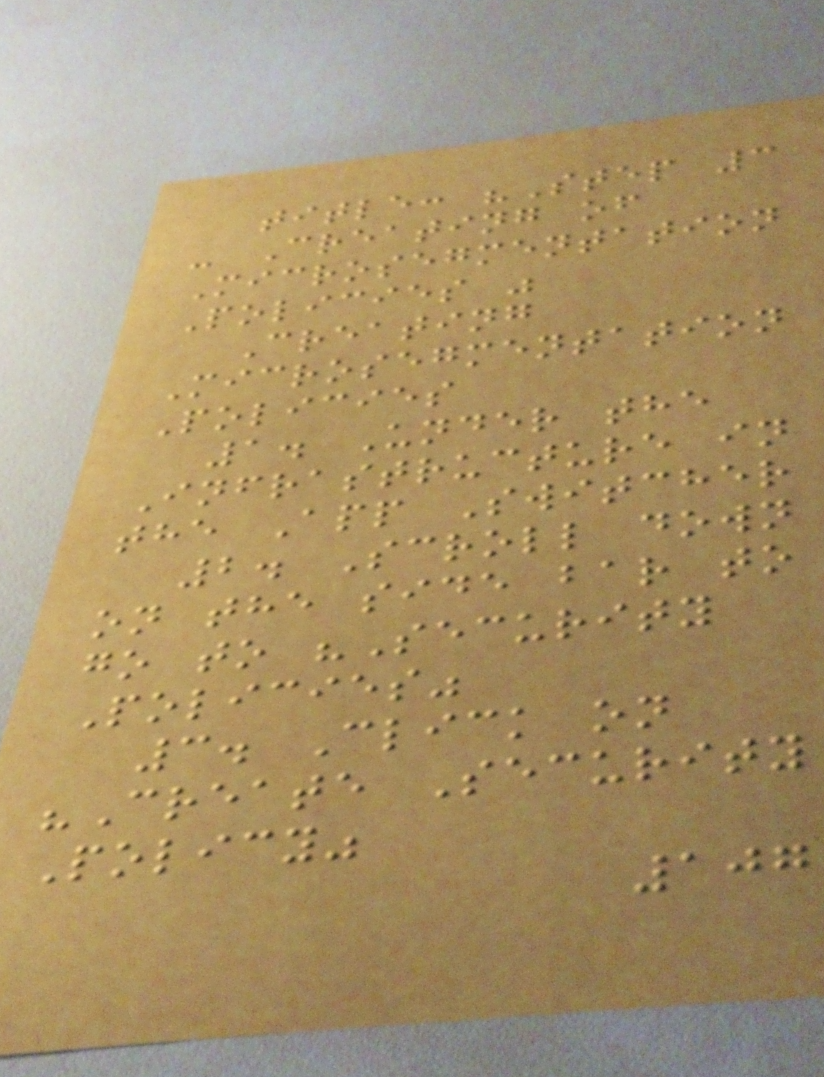title: "Step 3
- Creating of
Microsegmentation
Policies "
Creating
Microsegmentation
Policies
1. Under the
Infrastructure in
the App Switcher
2. Scroll down
on the side bar to
go to "Security
Policies"
3. Click on
"Create Security
Policy"
107
